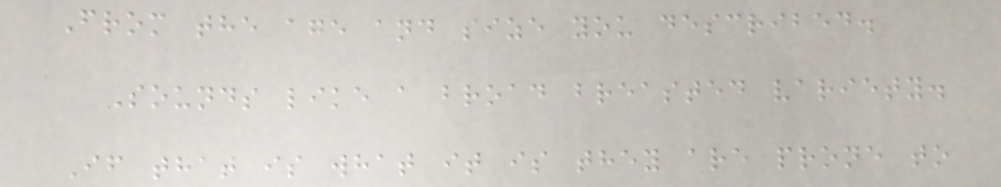From the age and size you described.
Sounds like a broad breasted variety.
If that is what it is they are prone to
